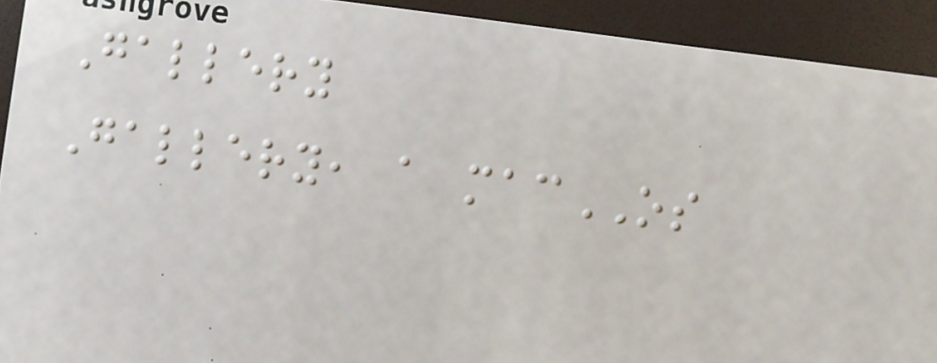Gallery
Gallery, a macOS
